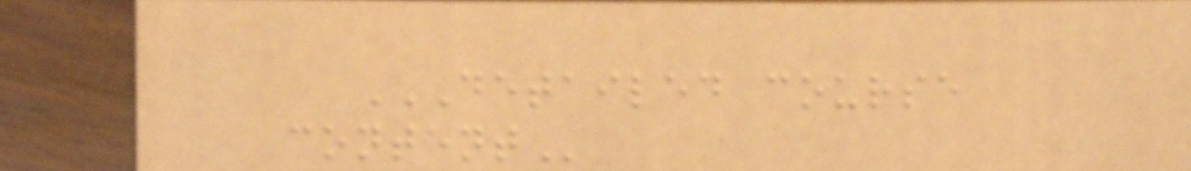DETAILED COURSE
CONTENT
